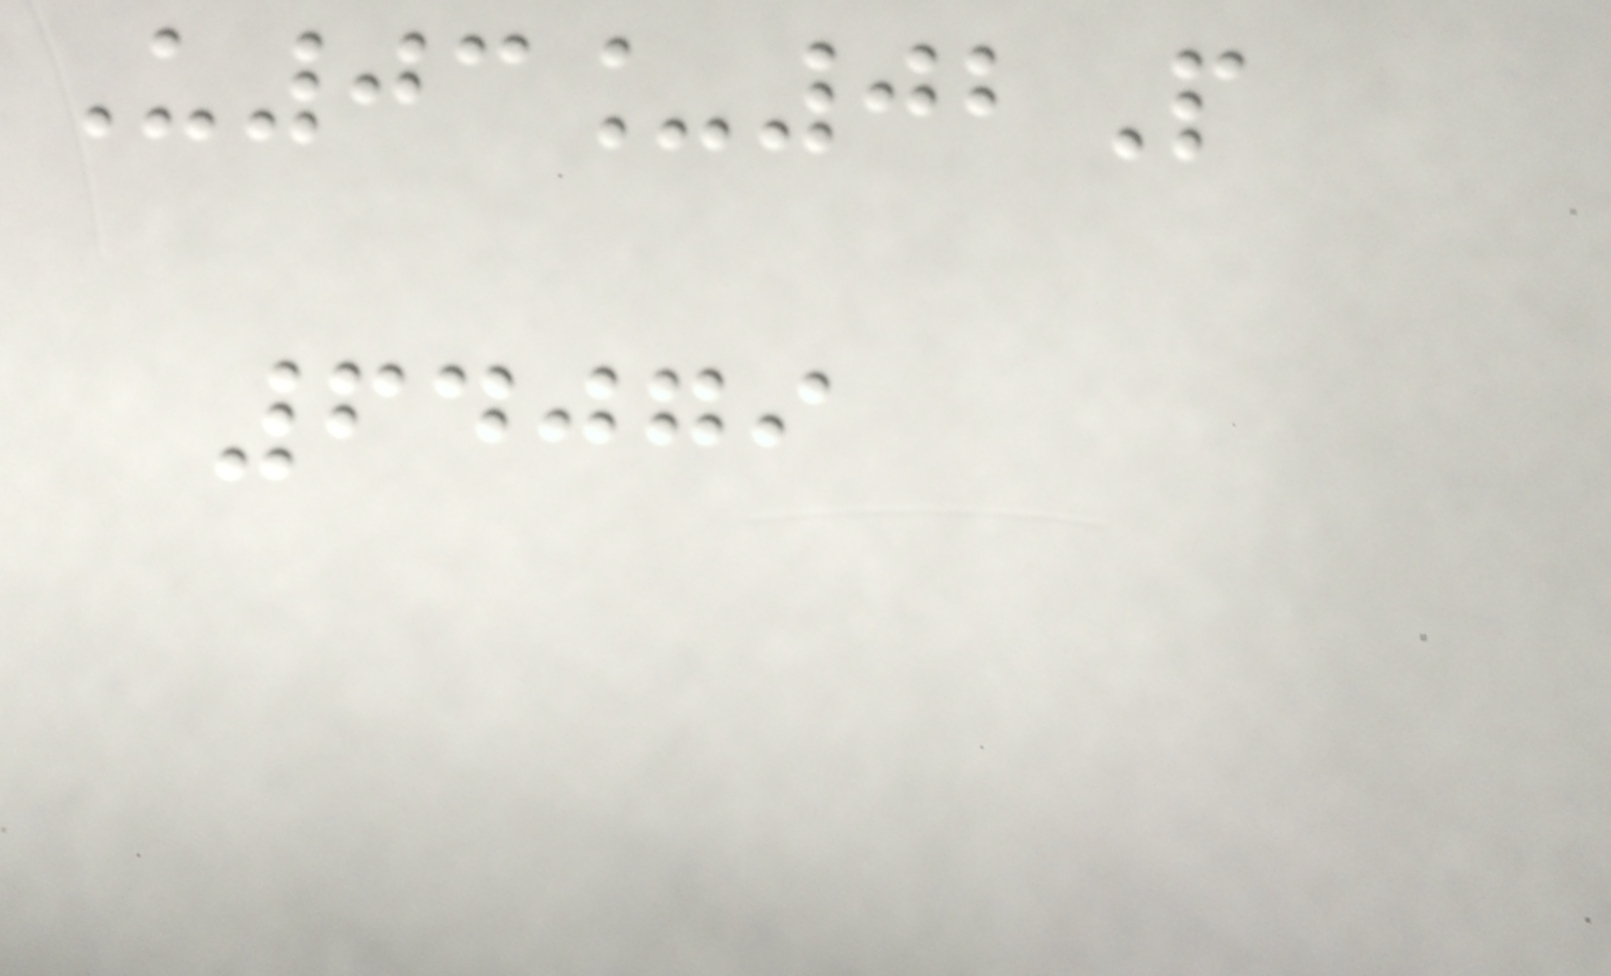U03_02P
64079
